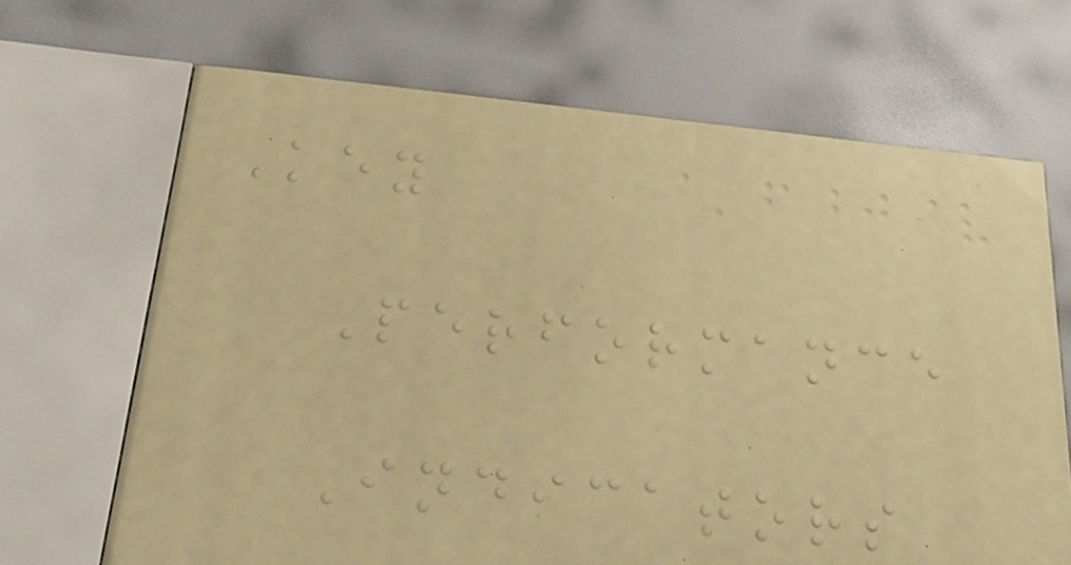Key
Performance
Indicators
